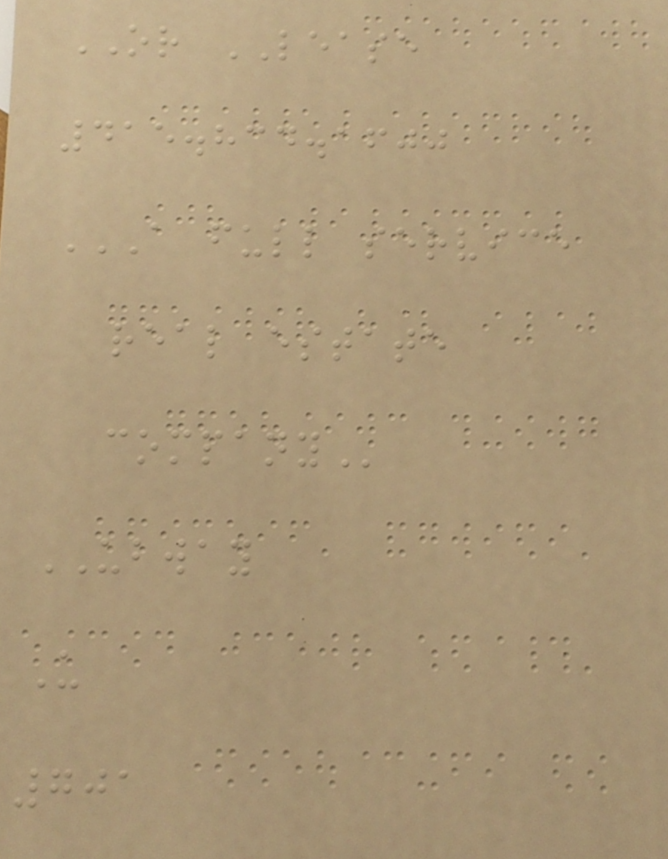OR LEASE
415.834.1600
A FULL SERVICE
REAL ESTATE
COMPANY
UBWAY
U
701
